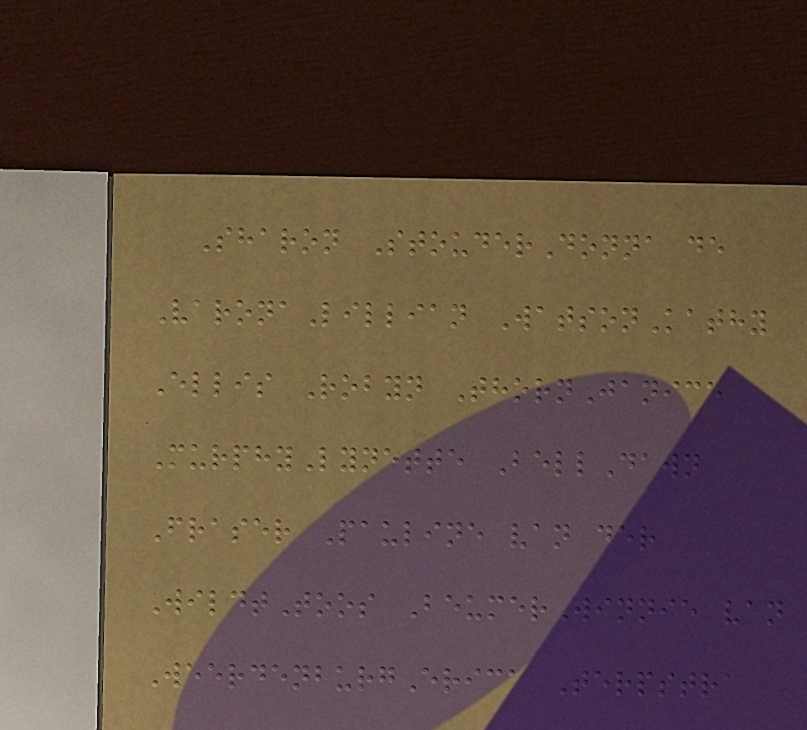Sharon StouderDonna de
VaronaLillian WatsonKathy
Ellis Robyn ThornJanice
MurphyLynette BellDawn
Fraser Pauline van der
WildtToos BeumerWinnie van
WeerdenburgErica Terpstra
